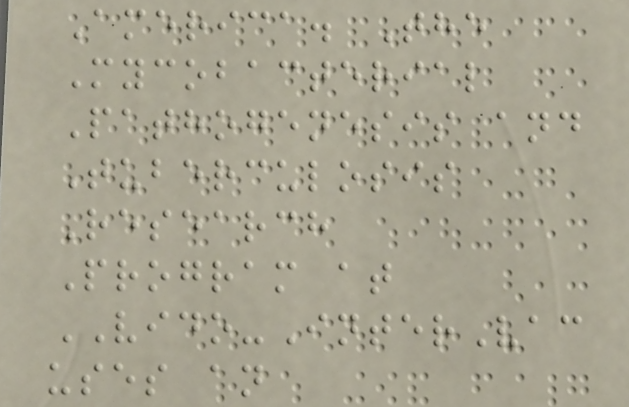America. The
Mycobacterial
Pathogenesis and
Tuberculosis
Research
Program at
VIDO-InterVac
uses an
